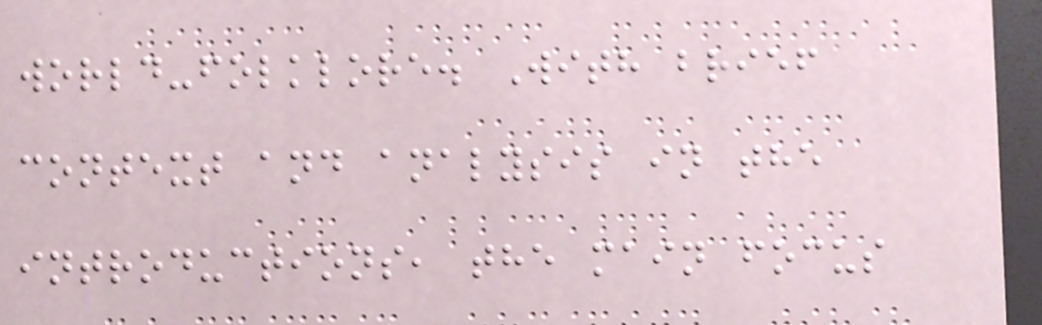world-folklore. With brief
context and analysis in the
introductions, the main focus
